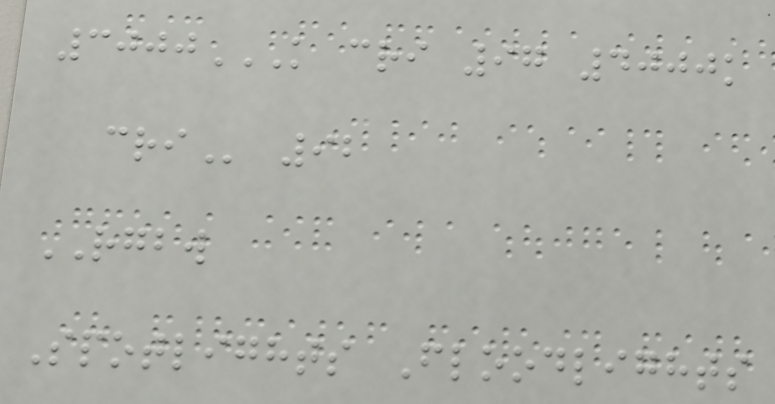3000K CRI 97 4000K
CRI 92
RGBW
Spotlights Floodlights
